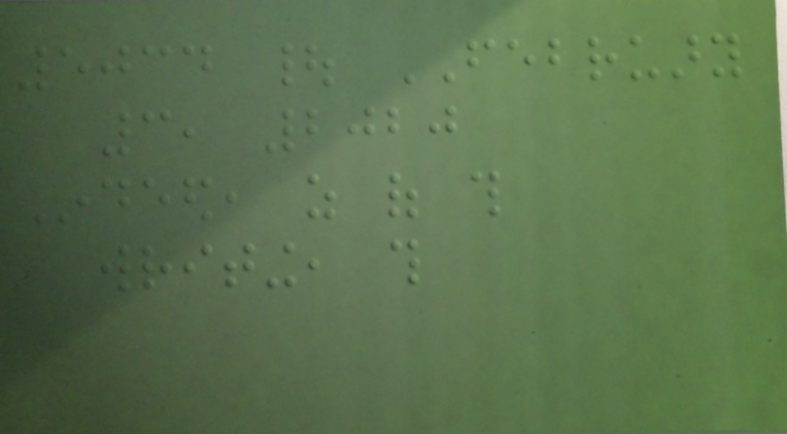5034 | FEBRUARY
3, 2020
Indeed, as of this
writing, this
